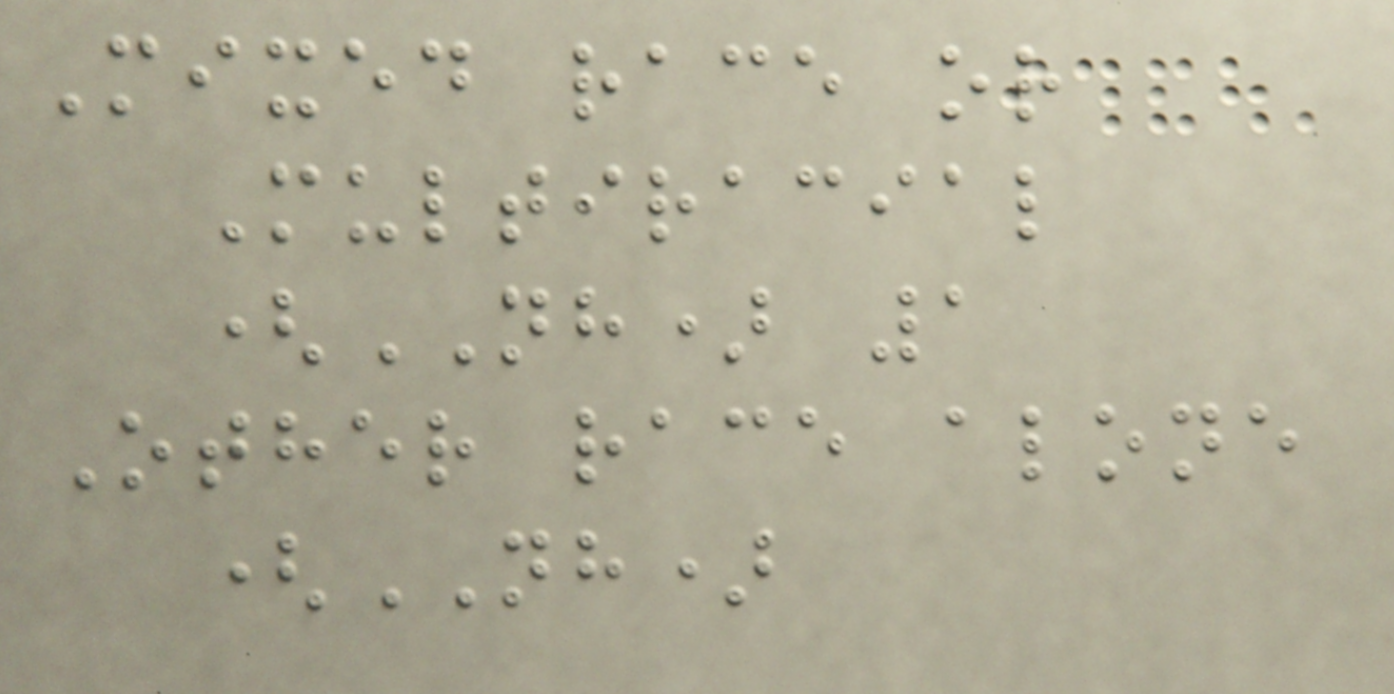Mixed race or
Multiracial
(NH) 1
Other race alone
(NH)
